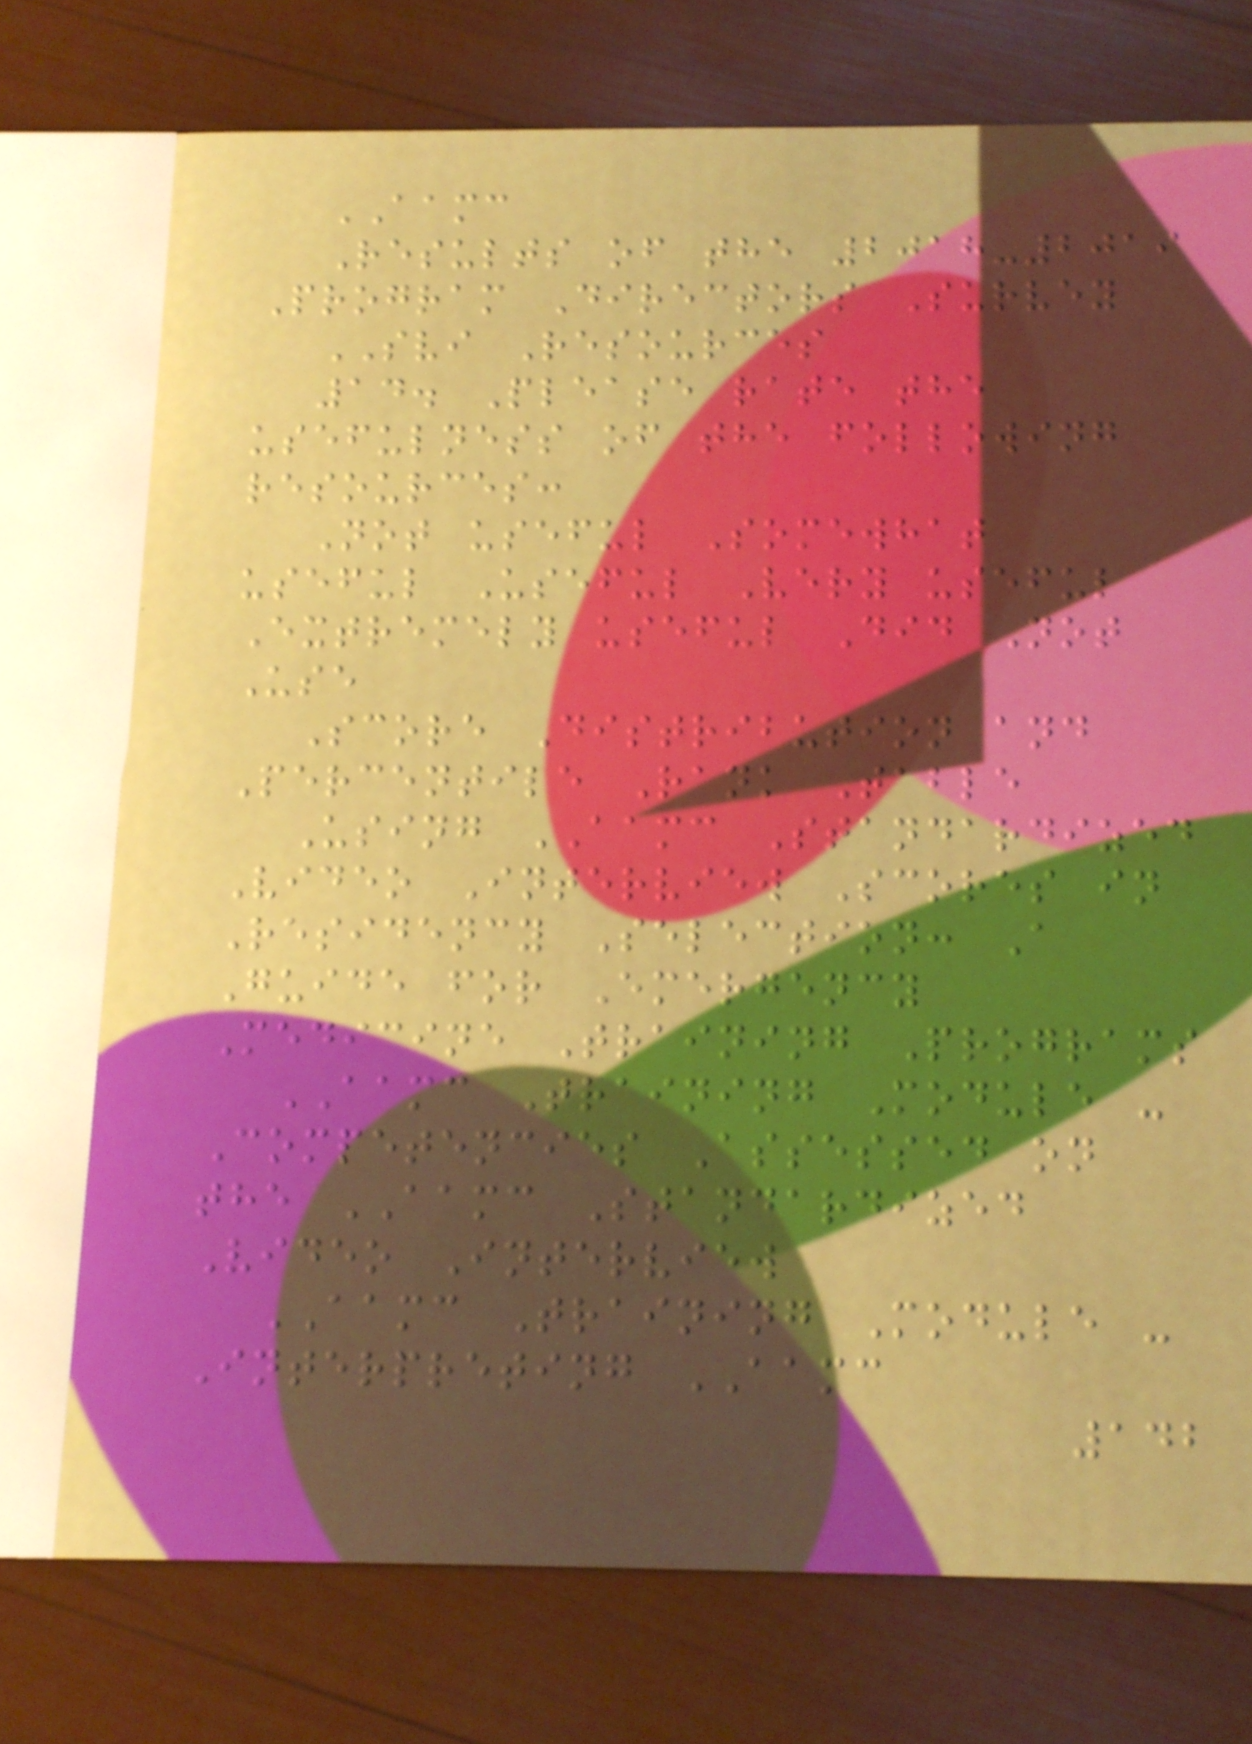AAMC
Results of the 2018-2019
Program Directors Survey
SVI Resources
14. Please rate the
usefulness of the following
resources:
Not useful Somewhat
useful Useful Very useful
Extremely useful Did Not
Use
Score Distribution and
Percentile Rank Table
Using AAMC Standardized
Video Interview Scores in
Residency Selection: A
Guide for Emergency
Medicine Training Programs
AAMC Training Module -
Competencies Assessed on
the AAMC Standardized
Video Interview
AAMC Training Module -
Interpreting AAMC
142
